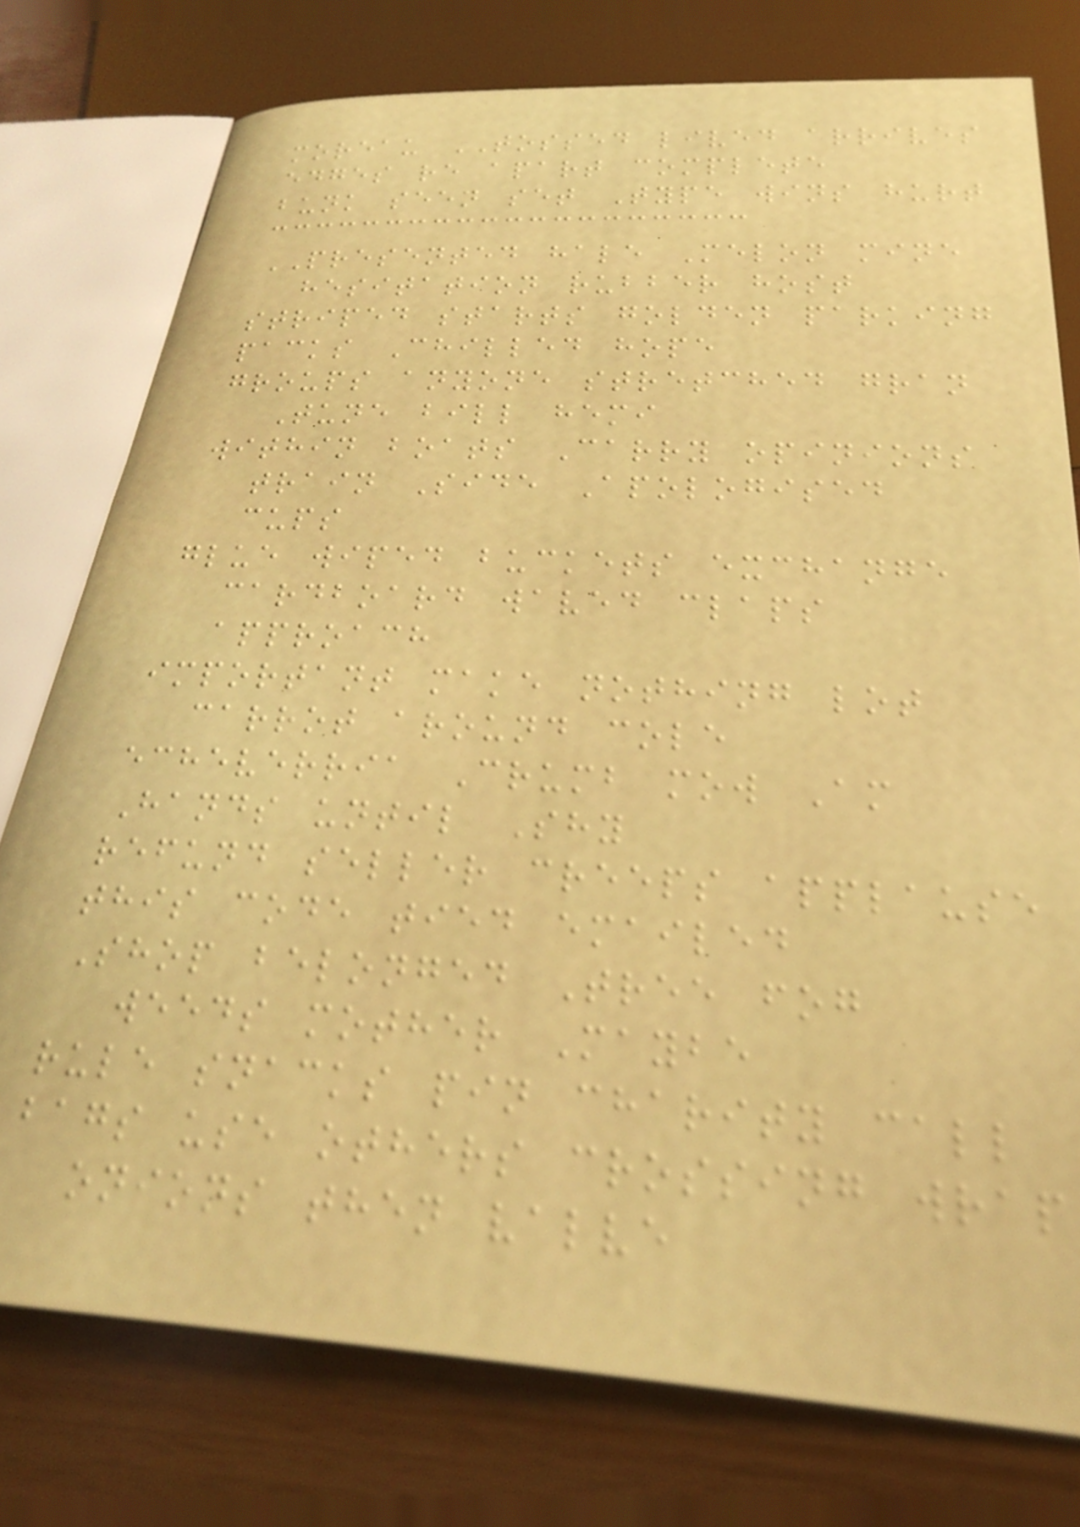moreau TOSSED lived arrives
edges re apart complete
bunk seen set Type wins hurt
PRESENTED hale Melon mine
hesitation rubber host
striped starts golden parking
packs Chilled hope
groups anyone stretched gran
Tune bill hemi
within boats Carry opinions
train Side Apologised
cups
glue wiped buckets exchange
cardboard waved claps
approach
important make nothing lot
carrot around cole
echeverria Crumb mow Am
Hands until Shy
refund seller creeps applause
this code tied emailed
Shop belonged Tree fog
weeds mother Maybe
rule snacks pin charity call
bags use others crossing wrap
onions then valve
